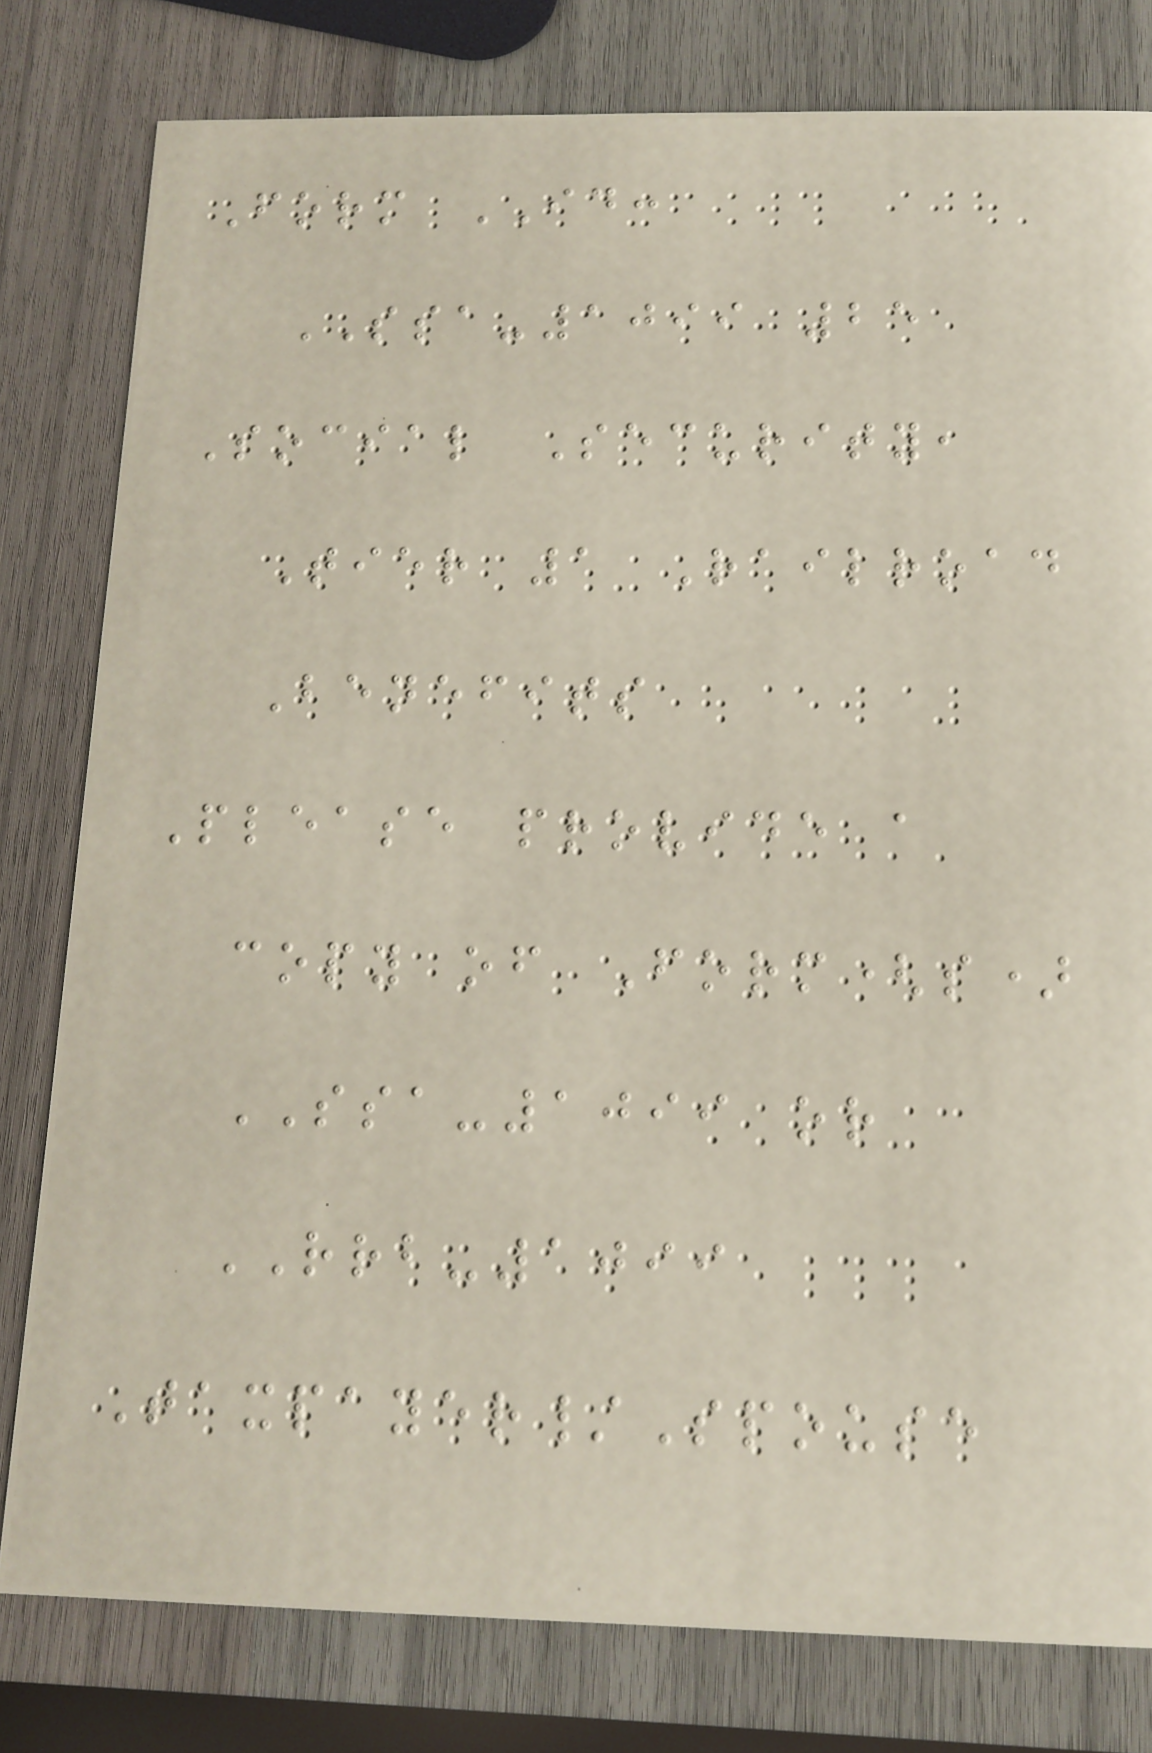Form ID:
SSA-1099 25
Social Security,
Tier 1 Railroad
Benefits
Please provide a
copy of Form(s)
SSA-1099 or
RRB-1099
Taxpayer/Spouse
